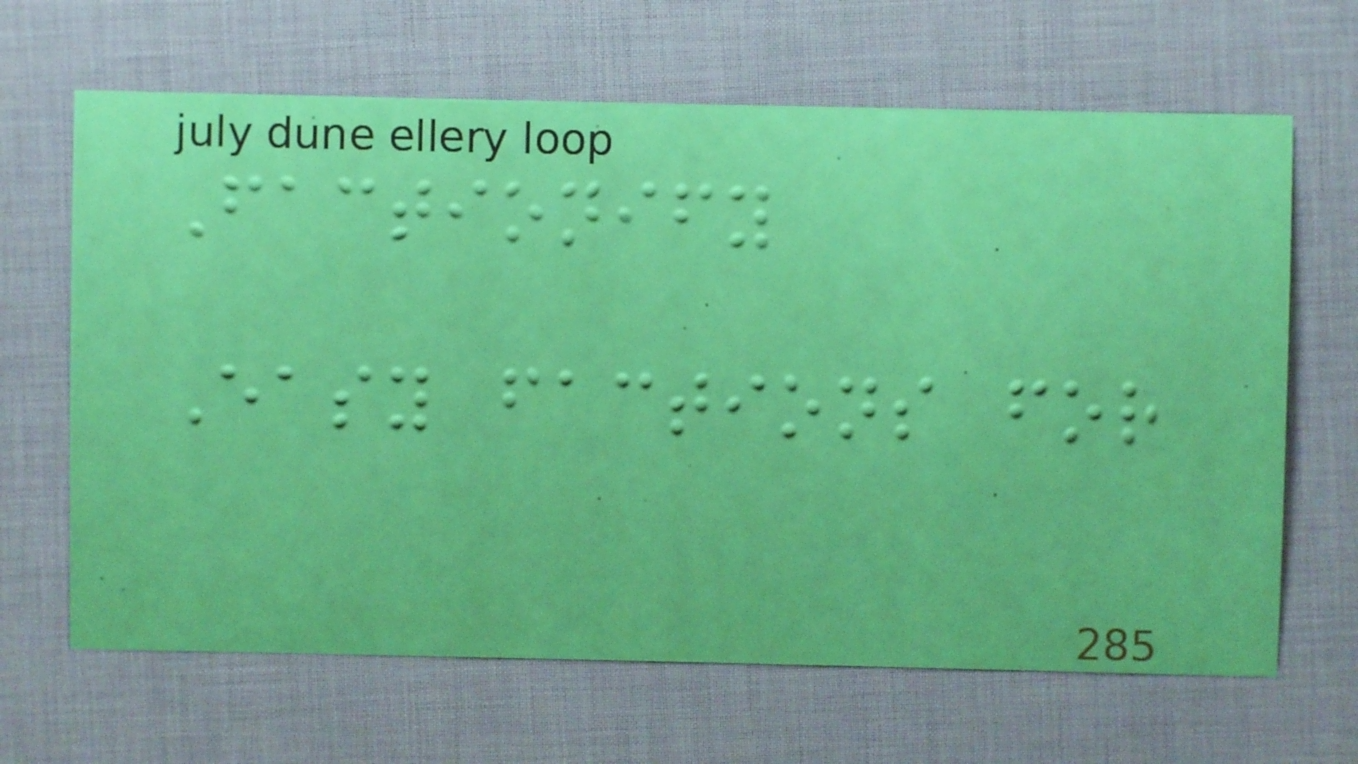Factionify
Easy factions for
